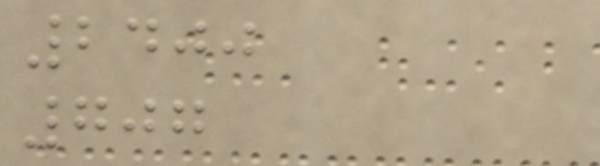2400
707
